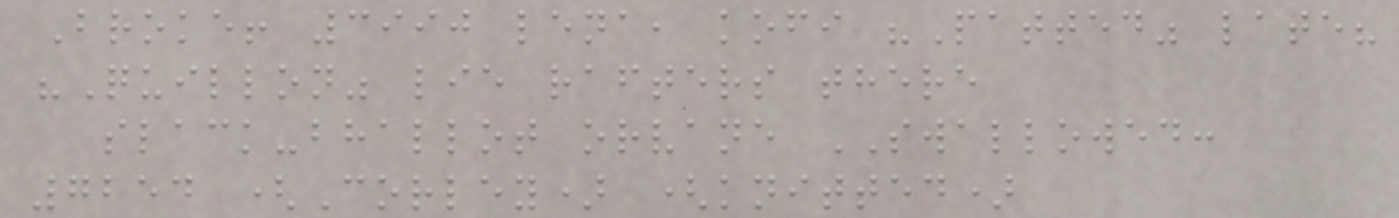Broke! 3990 lena, kofi "Patted" late?
"Quillon" lie rafters there
slack-bhallot orvane SWALLOWED:
7254 (Corley) (knitted)
